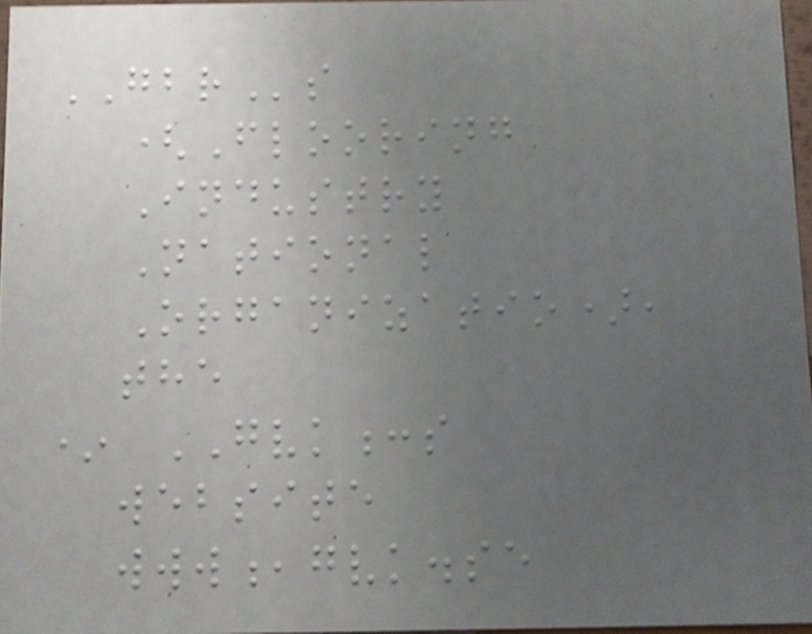GBRs
(Flooring
Industry
National
Organizatio),
the
* GVK:s
website
www,gvk.se
